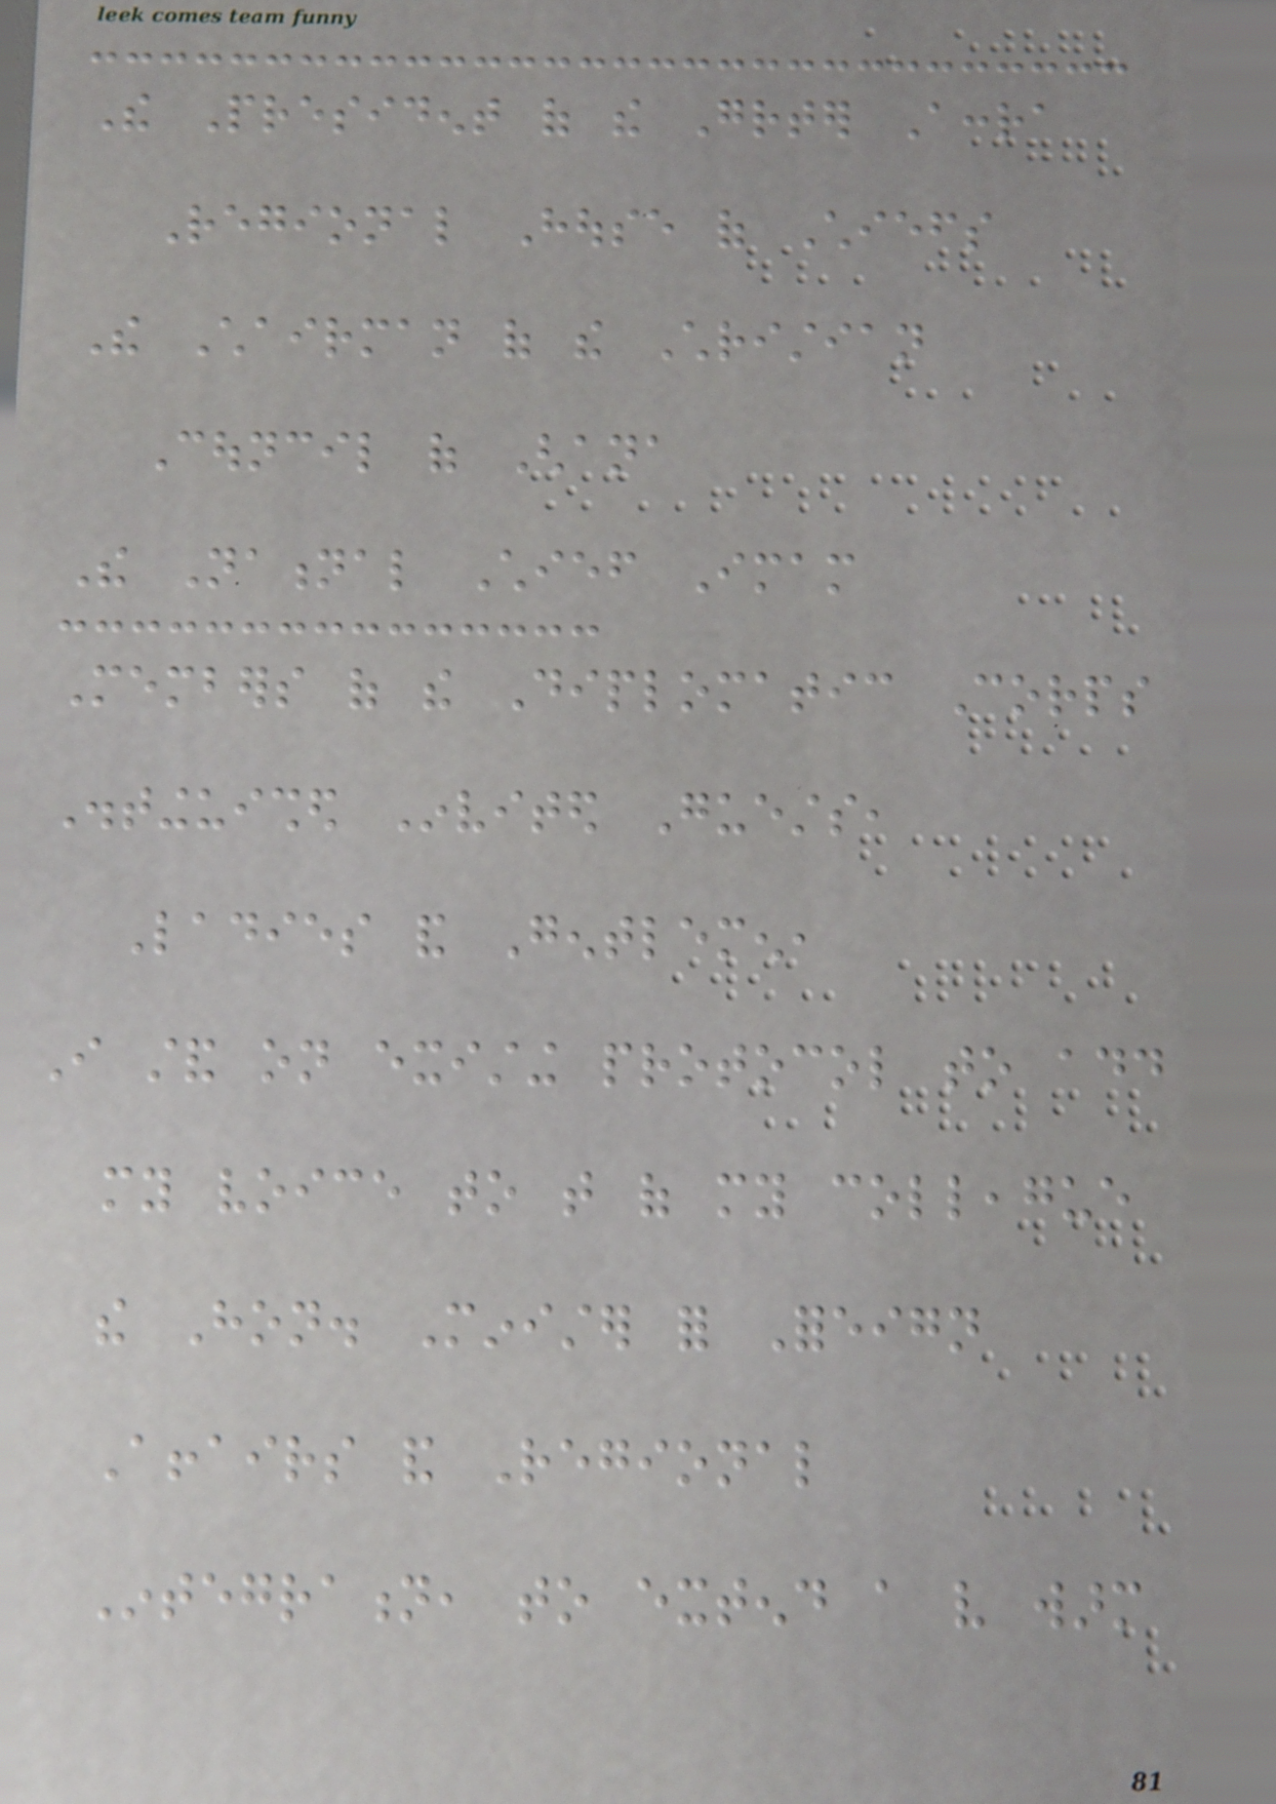The President of the Greater Accra
Regional House of Chiefs
The Chairman of the Christian
Council of Ghana
The National Chief Imam
Members of the Diplomatic Corps
Distinguished Invited Guests,
Ladies and Gentlemen,
I stand on existing protocol to add
my voice to that of my colleague
the Hon. Minister for Foreign
Affairs and Regional
Integration, to extend a very warm
